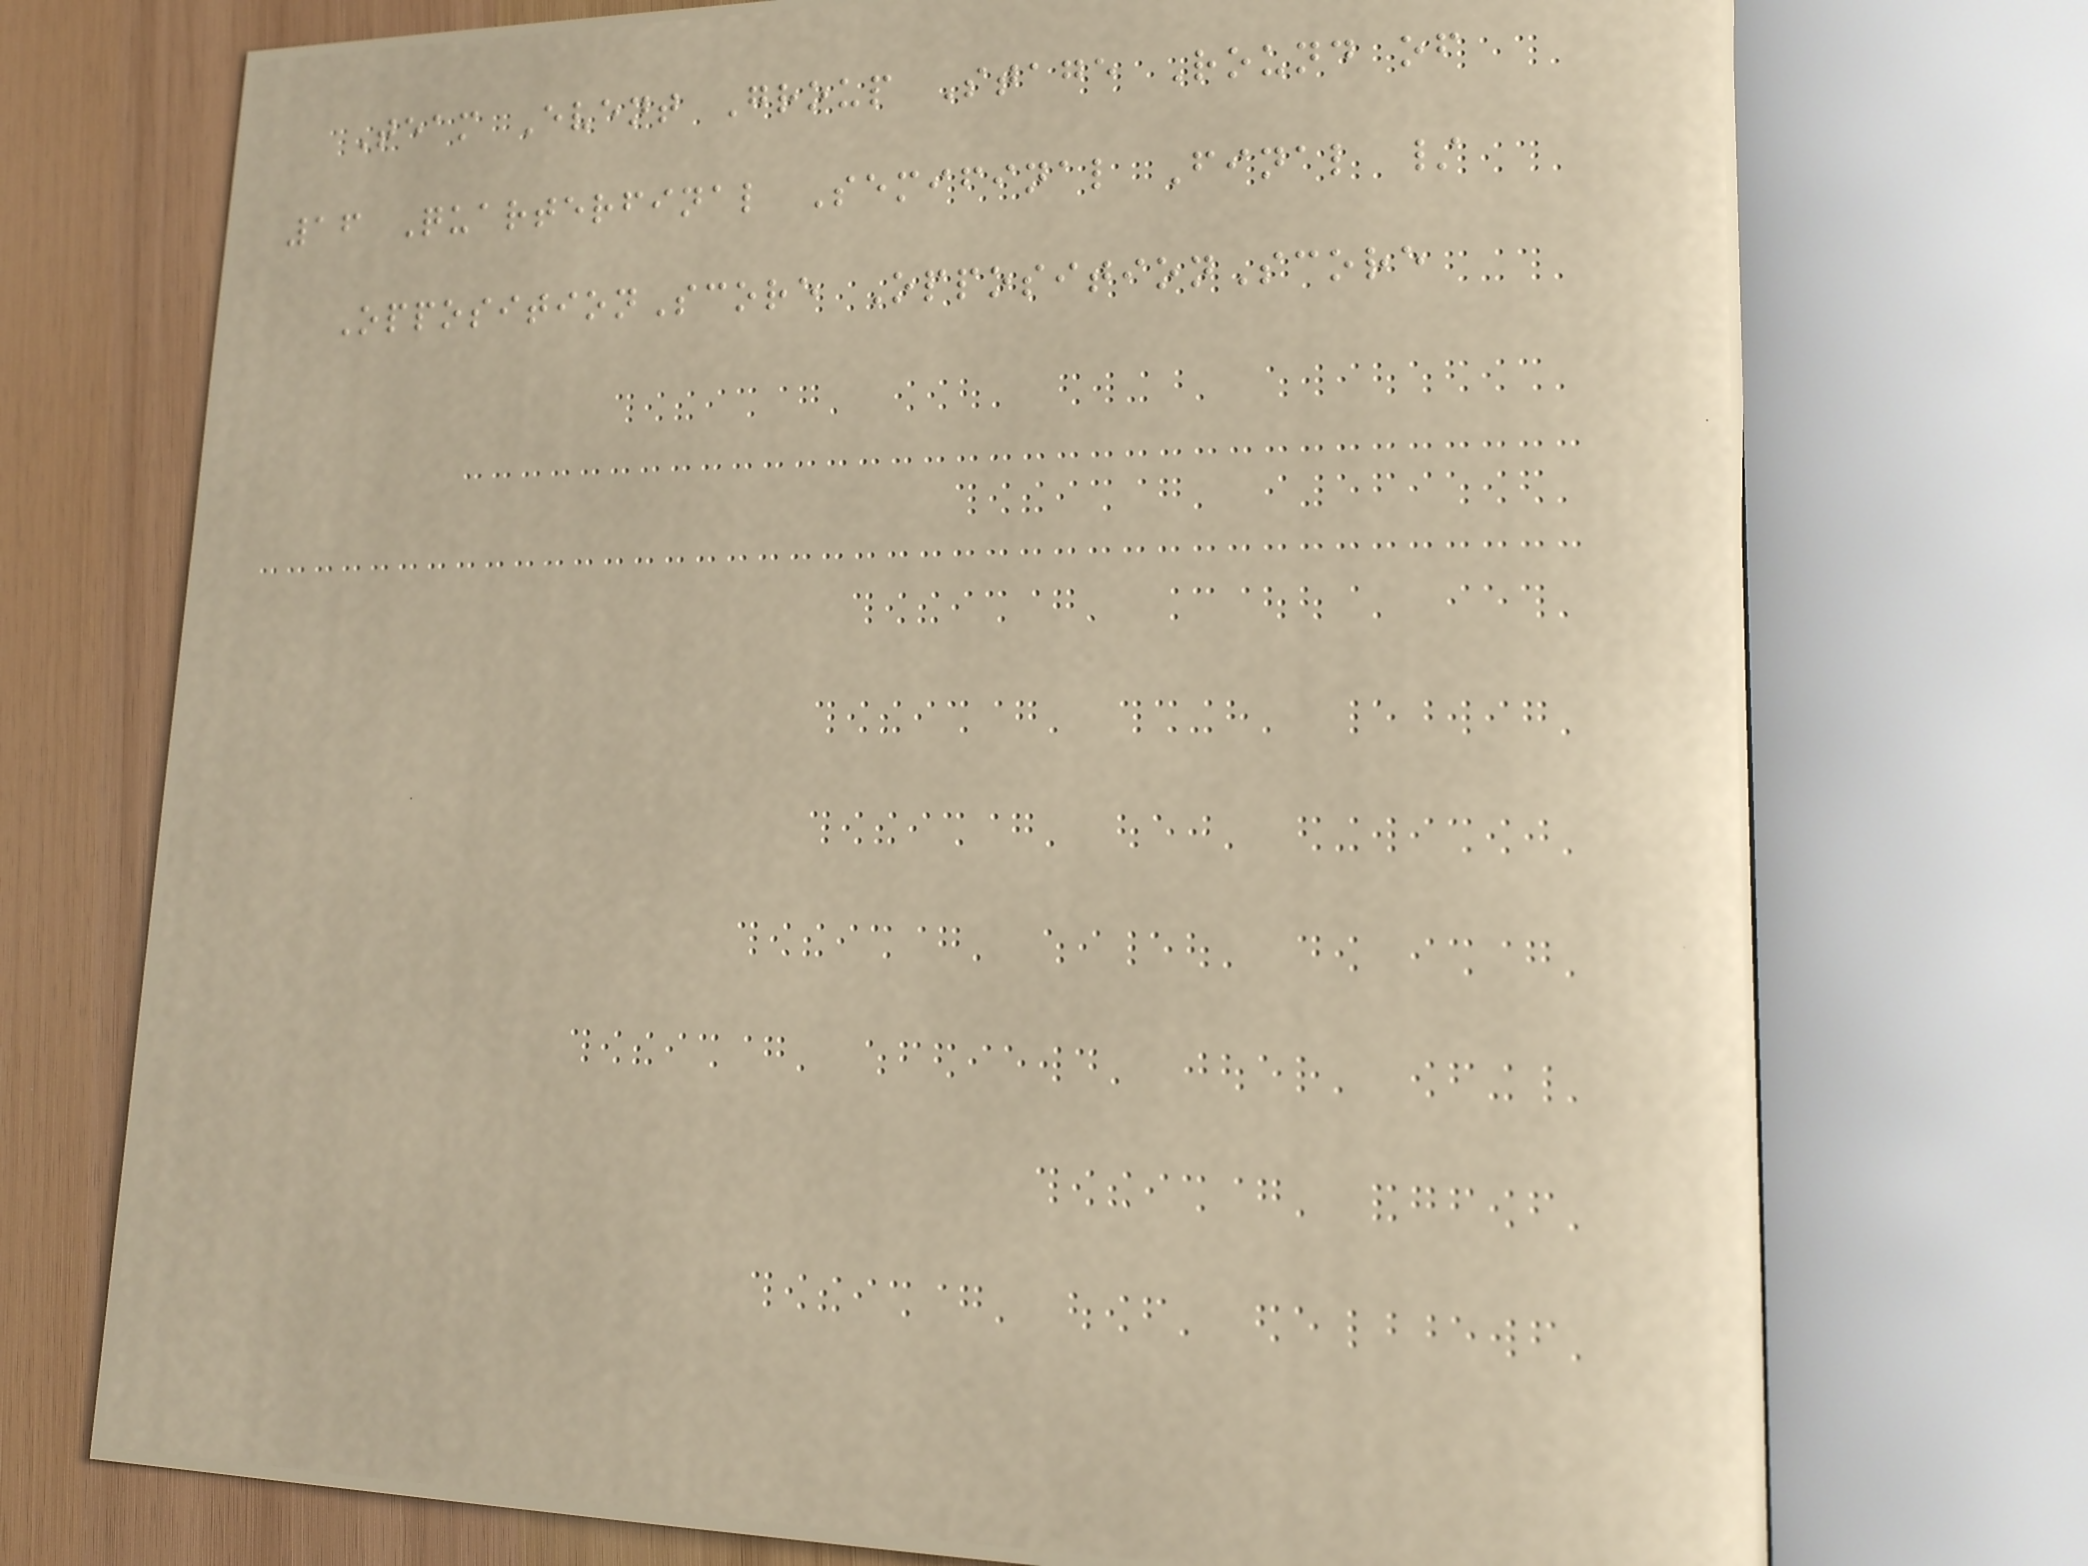Team Event Group Stage Round of
16 Quarterfinal Semifinal Final /
OppositionScore OppositionScore
